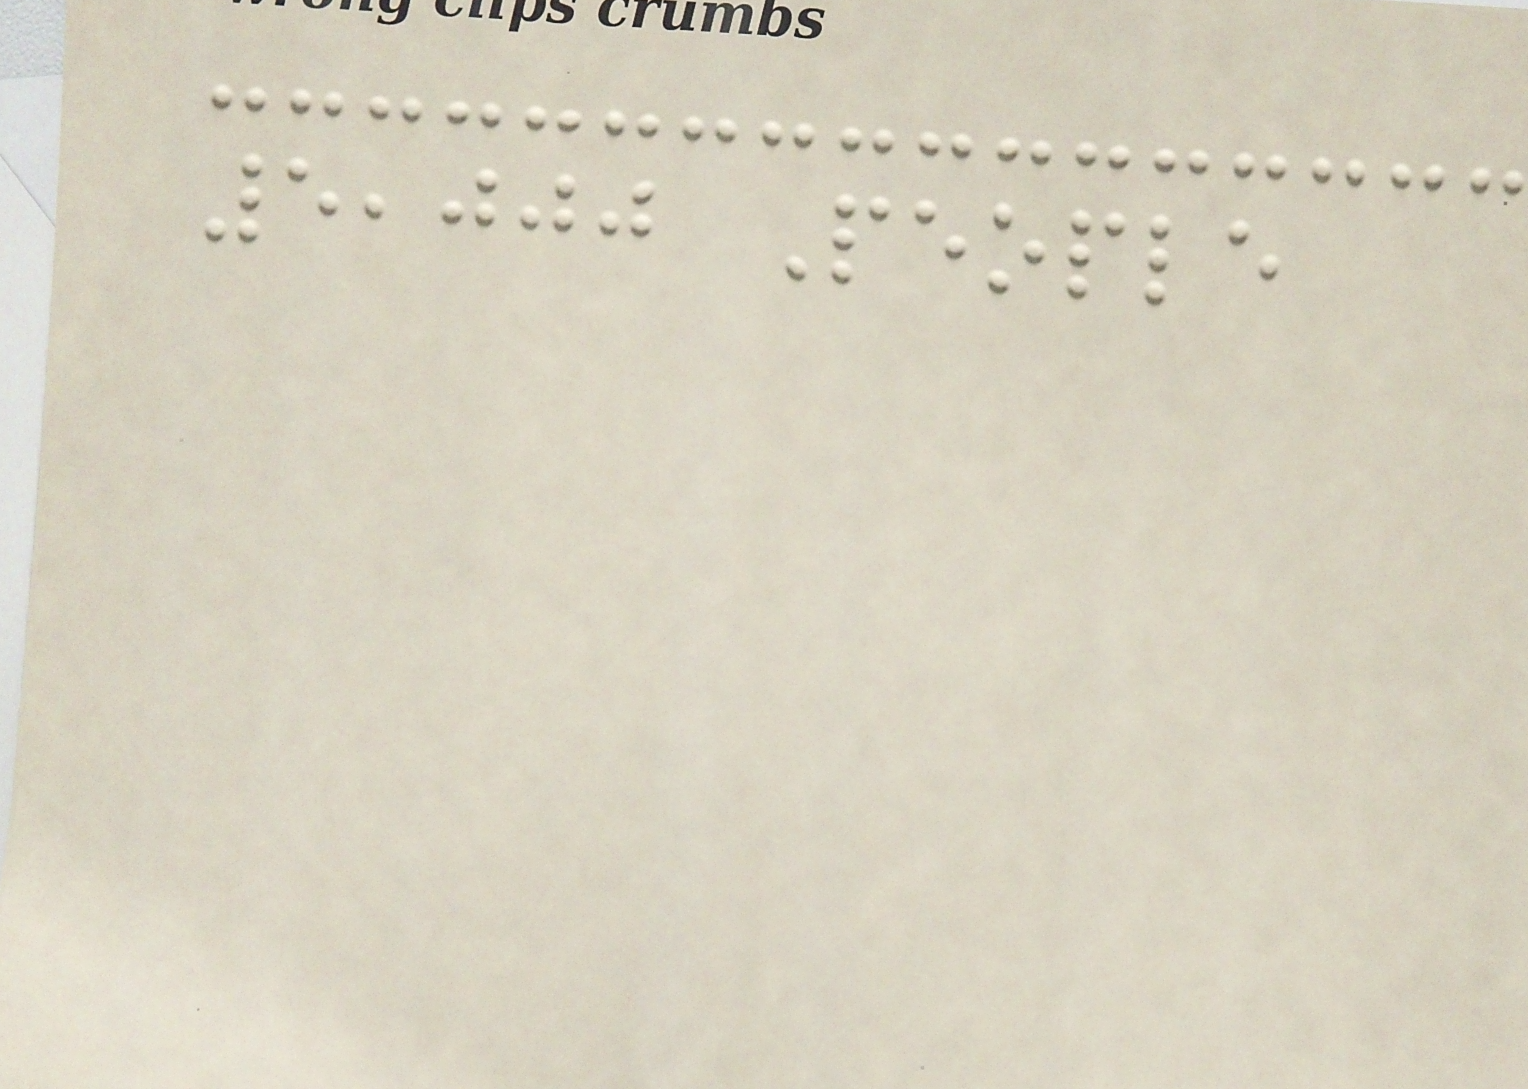5,000 People
